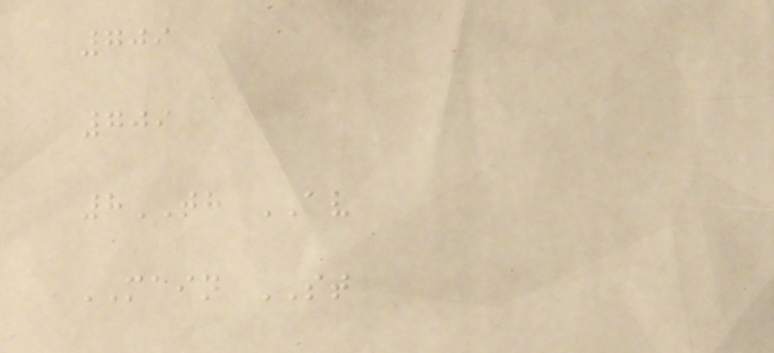709
709
8TH AV
MAIN ST
